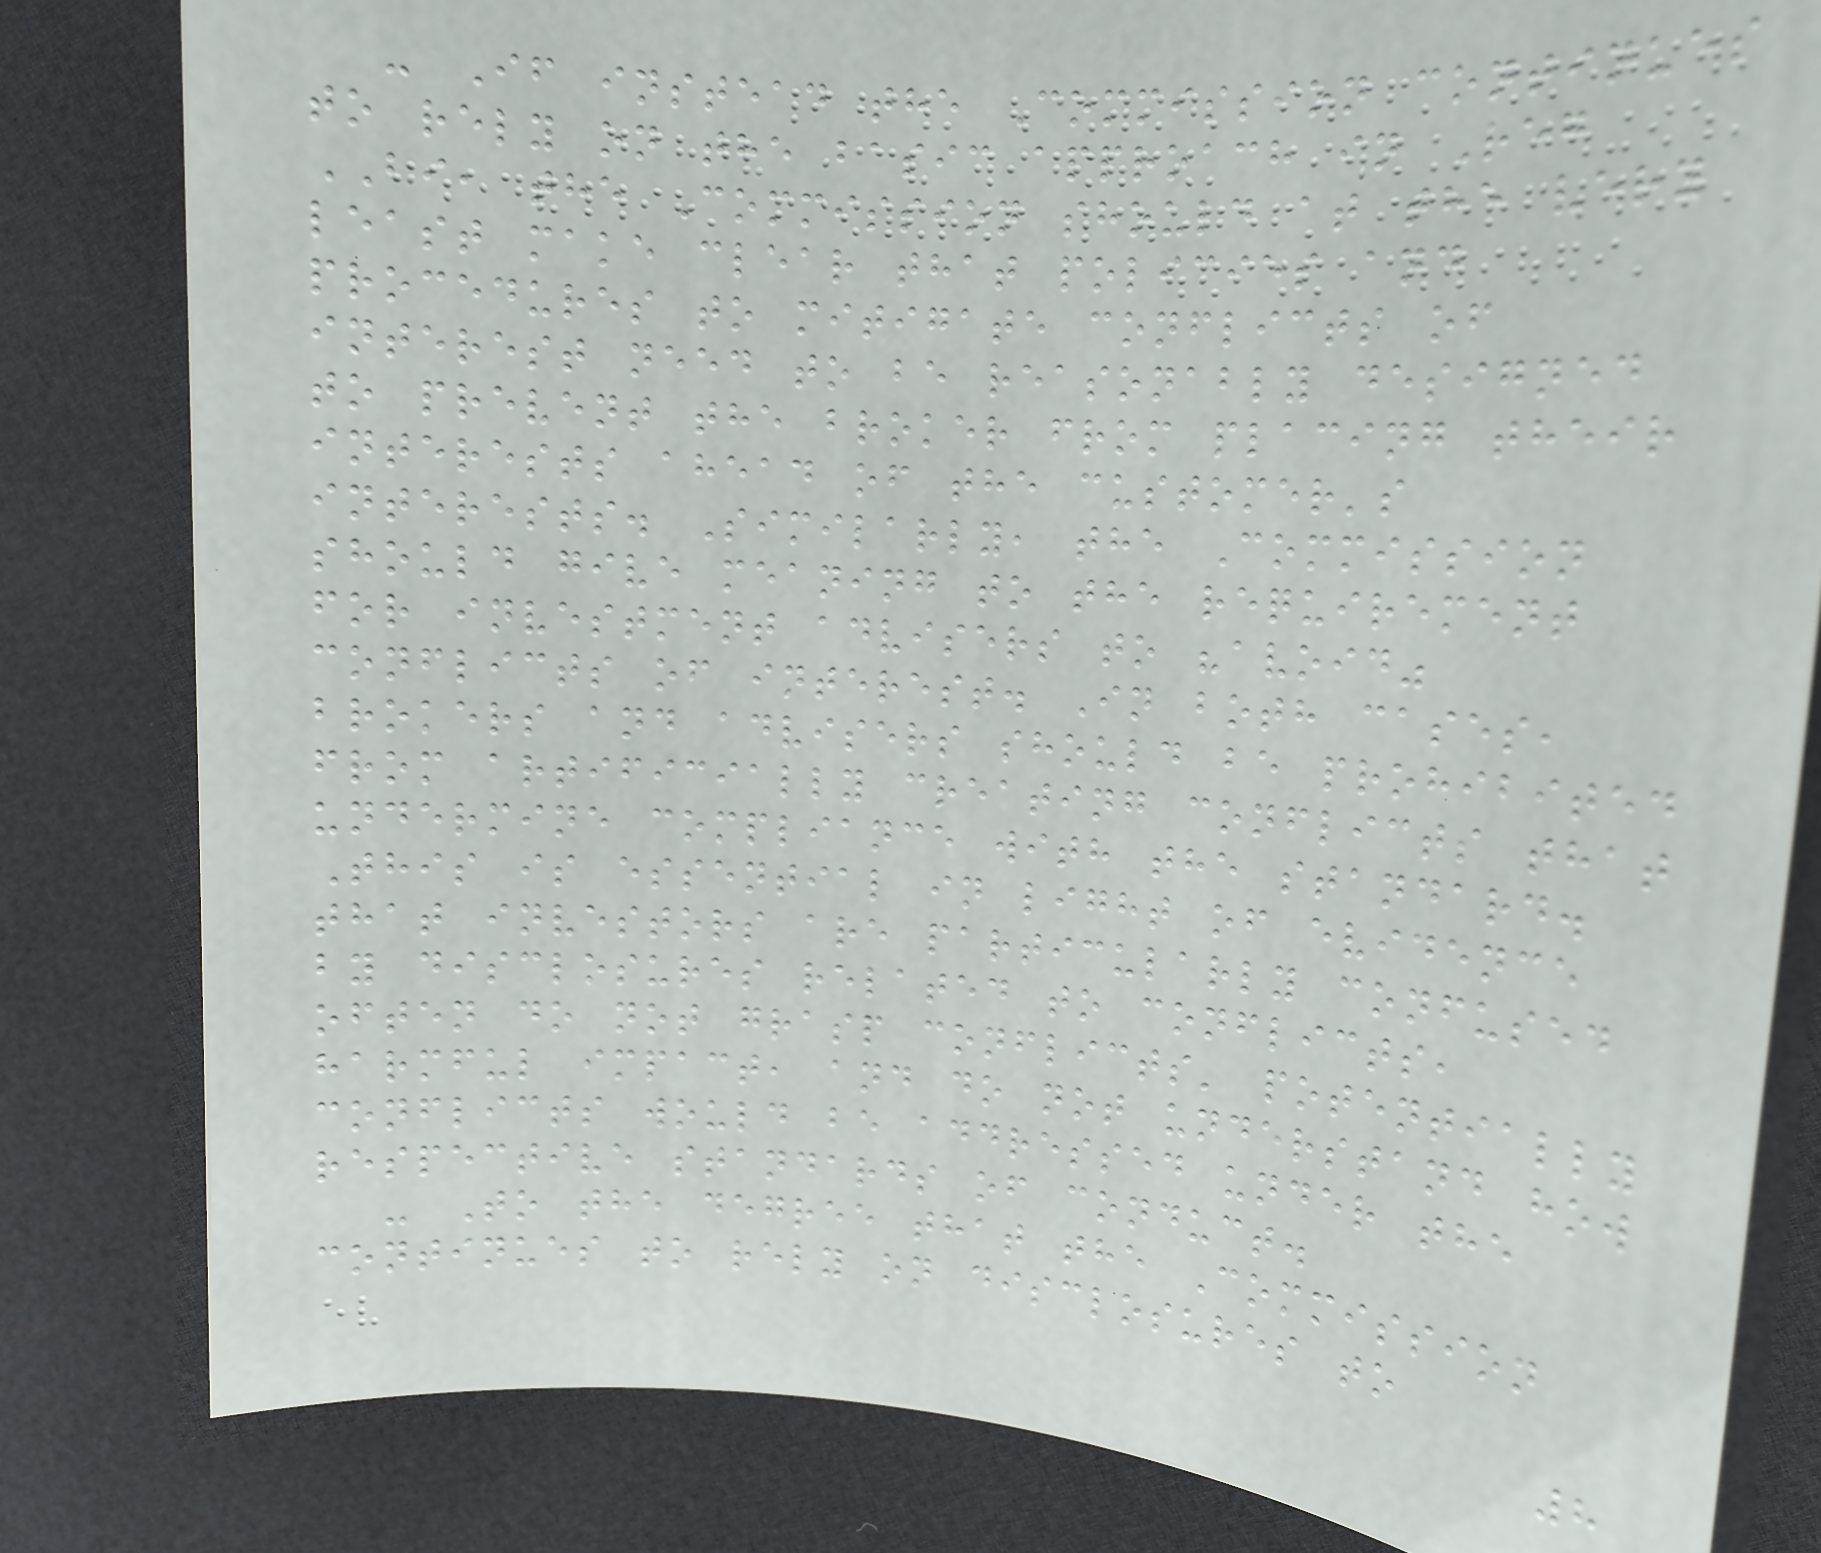- If instead the Commission continues
to rely on the basic approach in Reg
BI, the Commission should at the very
least make clear that policies and
procedures to mitigate conflicts of
interest need to be reasonably designed
to prevent the broker from placing their
interests ahead of the customer's
interests. Similarly, the Commission
should give meaning to the requirement
for investment advisers to "avoid"
conflicts of interest. In both cases,
brokers and advisers should be prohibited
from artificially creating conflicts that
undermine compliance with the standard.
This is essential in light of evidence
that investors are particularly confused
by disclosures related to conflicts,
often do not grasp conflicts' potentially
harmful impact, and do not understand how
conflicts would be addressed under the
respective standards of conduct.
- To the degree that the Commission
continues to rely on disclosures to
8
